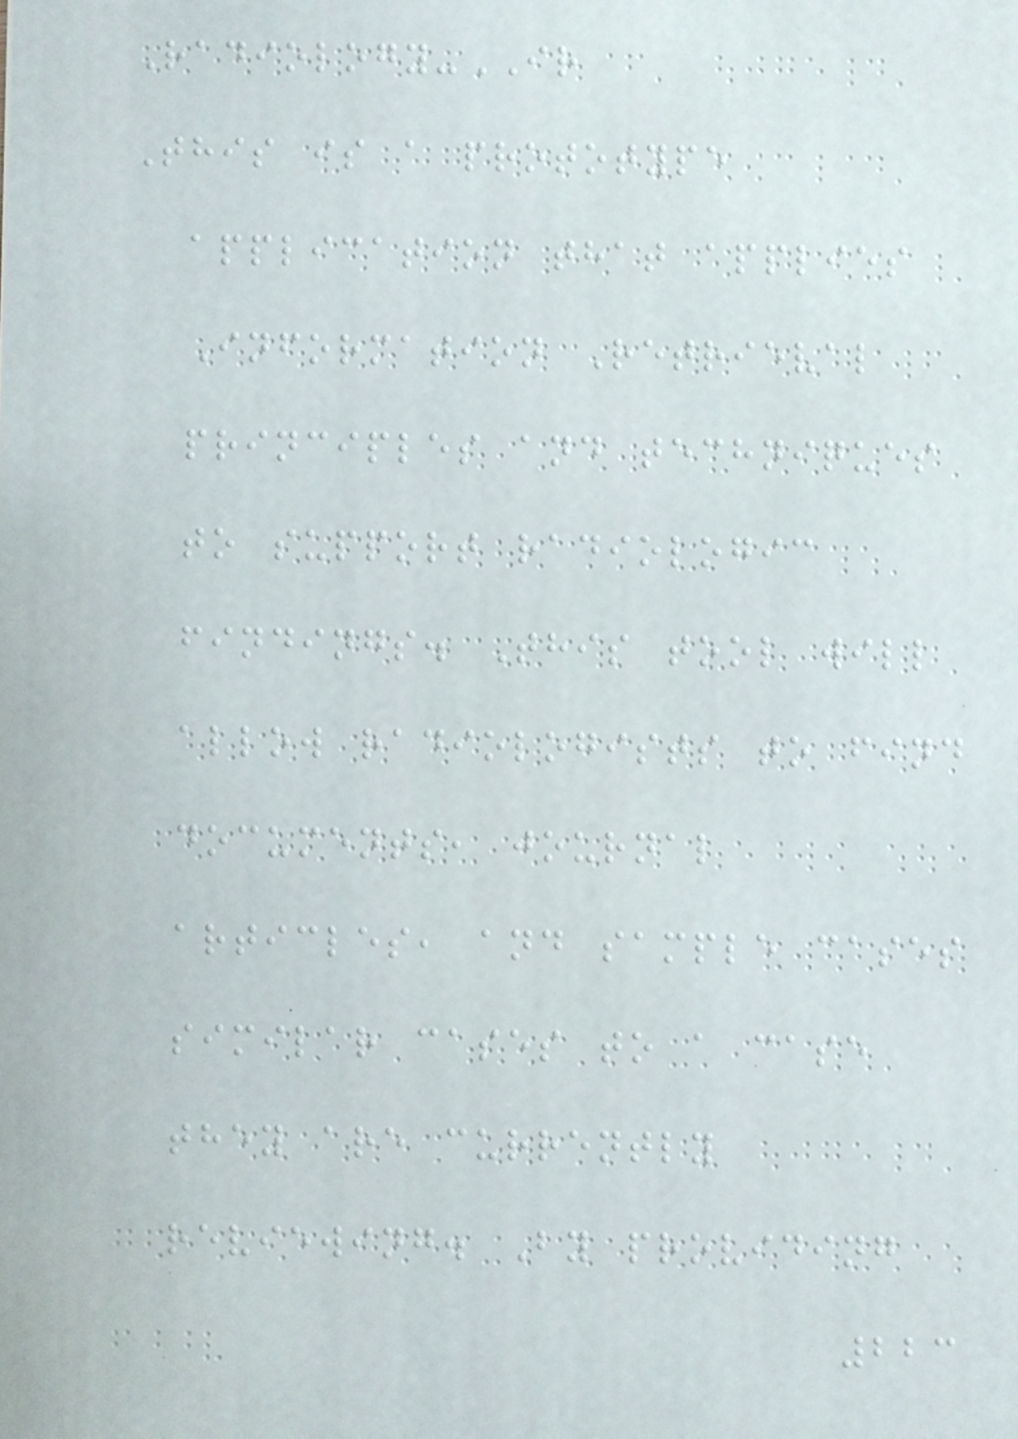Radiology-IR
This is a prototype
application that applies
Information Retrieval
principles and techniques
to support radiologic
findings. This tool will
allow radiologists to find
documents, journal
articles, and sample cases
similar cases to a case
they are currently
reviewing. By providing
223
